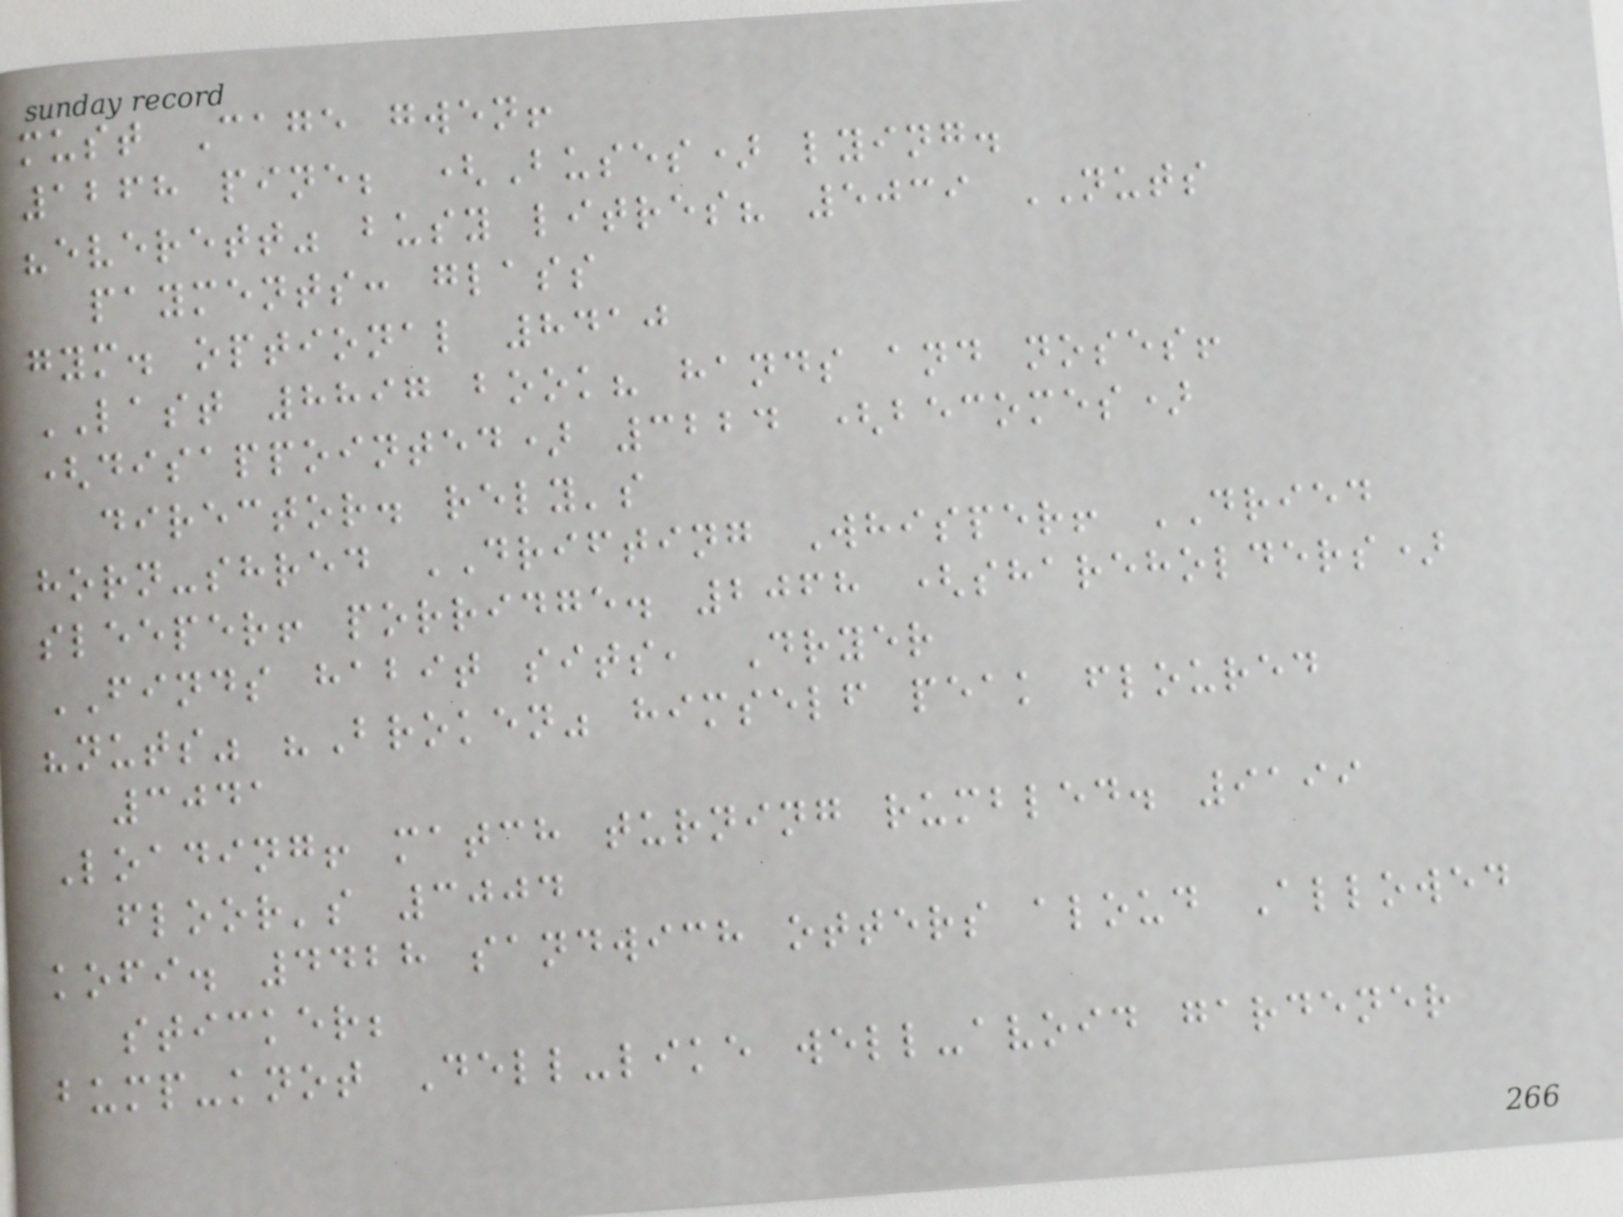must Cage gwen!
1268 pine; (Buses) lying.
"everett" busy litres? 5039 NUTS
payments: glass
gym. optional 8410
LAST 8897 book? hands and noses!
(disappointed) 3224 (becomes)
director. rely's
horn-shred DRIFTING Whisper! DRIED
sleeper! porridge. 2068 (shareholders)
FINDS habit sits, Dryer
"nuts" "Broken" himself peak floured
3041
Loading! match turning rumbled. 9199
floor's 3004
kofi. 4428 sandwich otters aloud Allowed
sticker;
bump-knot Dell-like well-avoid gardener
